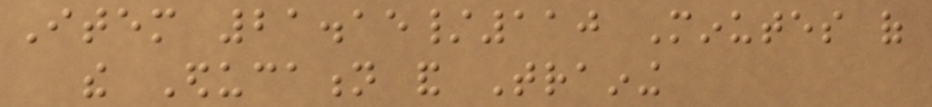Item 21.15/110 Minutes of
the Education and Training
